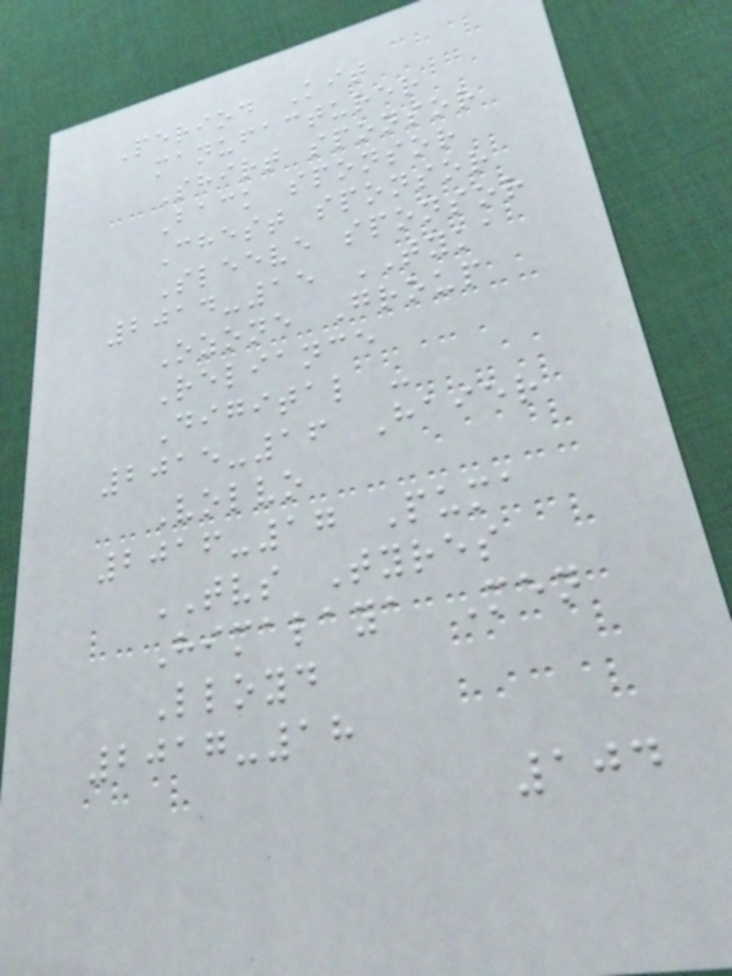Period Kit
manufacturer
Shirt sponsor
Back sponsor
Chest sponsor
Sleeve sponsor
2014-15 TYKA
Ozone Group
Reliance
Digital -
2015-16 Haier
Volvo
2016-17 Puma
TVS Tyres
Himalaya Men
Lloyd
2017-18
104
